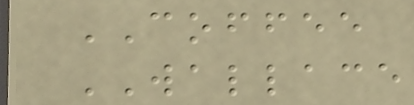COFFEE
WALLACE
